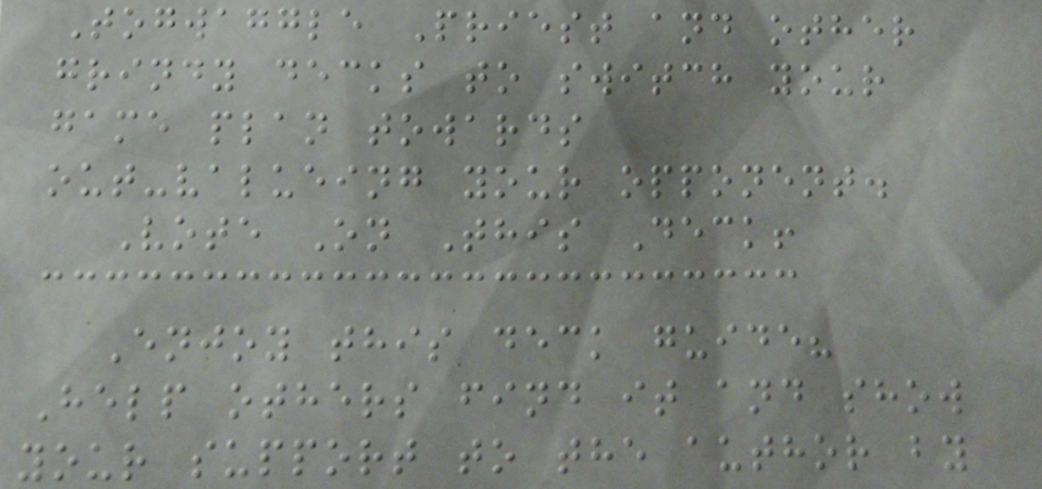Togwaggle Priest and other
grindy decks to switch your
game plan towards
out-valueing your opponent.
Vote On This Deck!
Enjoy this deck guide?
Help others find it and show
your support to the author by
